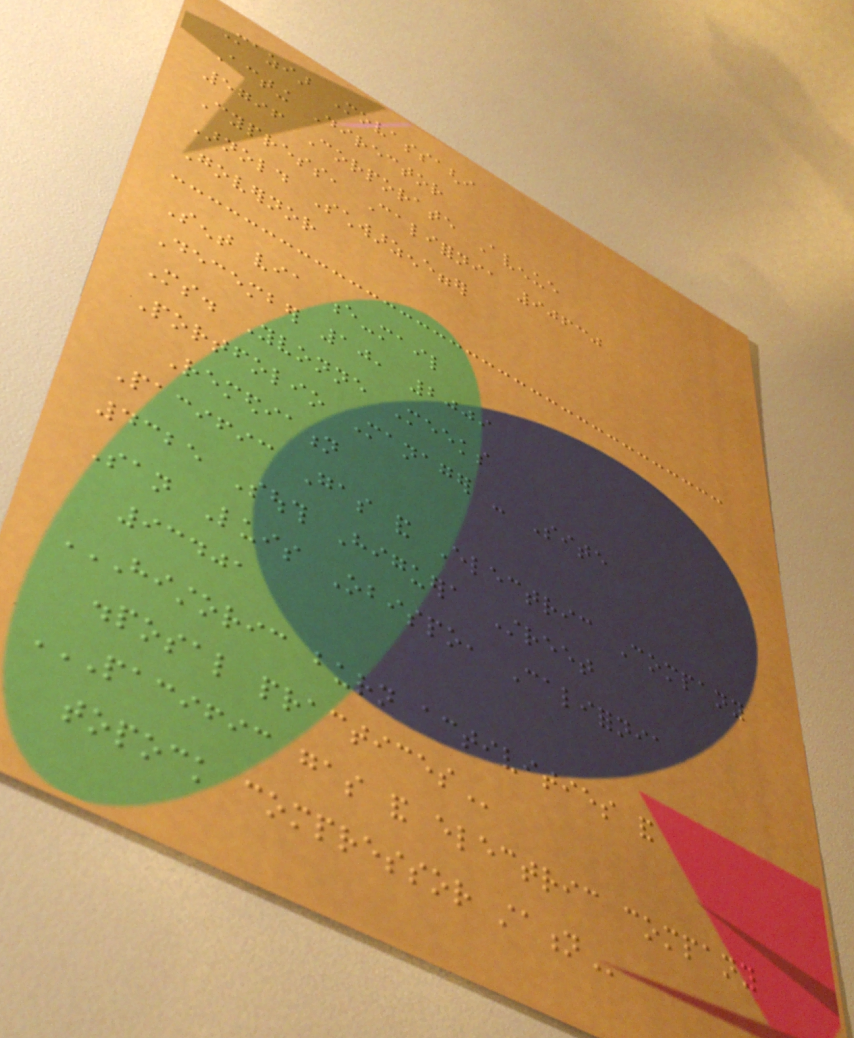Maziar Movassaghi
Acting Director
5796 Corporate Avenue
Cypress, California 90630
Arnold Schwarzenegger
Governor
Sent via e-mail
December 10, 2009
Ms. Yvonne Meeks
Portfolio Manager - Site
Remediation
Pacific Gas and Electric Company
4325 South Higuera Street
San Luis Obispo, California
93401
HISTORIC BURN ACTIVITIES AND
DISPOSAL PRACTICES
PACIFIC GAS AND ELECTRIC COMPANY
TOPOCK COMPRESSOR STATION
